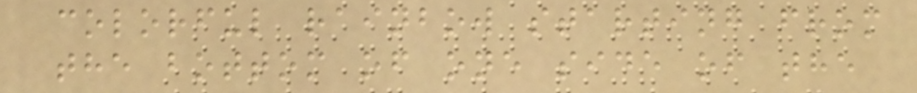colorful rainbow starting from
the bottom of one side of the
